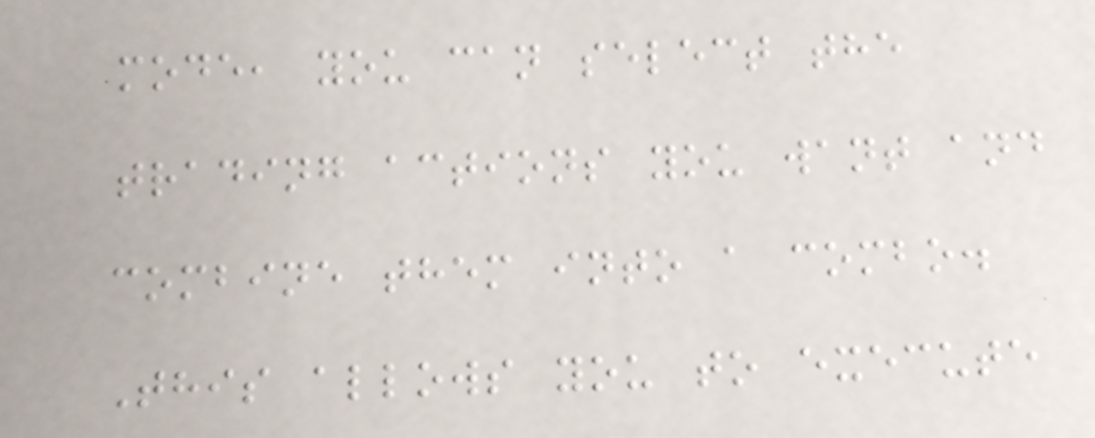mode, you can select the
trading actions you want and
combine them into a combo.
This allows you to execute
